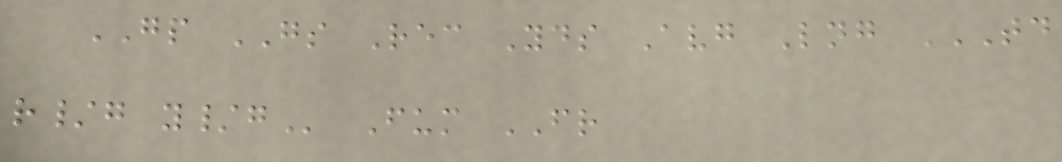GP GS Rec Yds Avg Lng TD
R/G Y/G Fum FR
